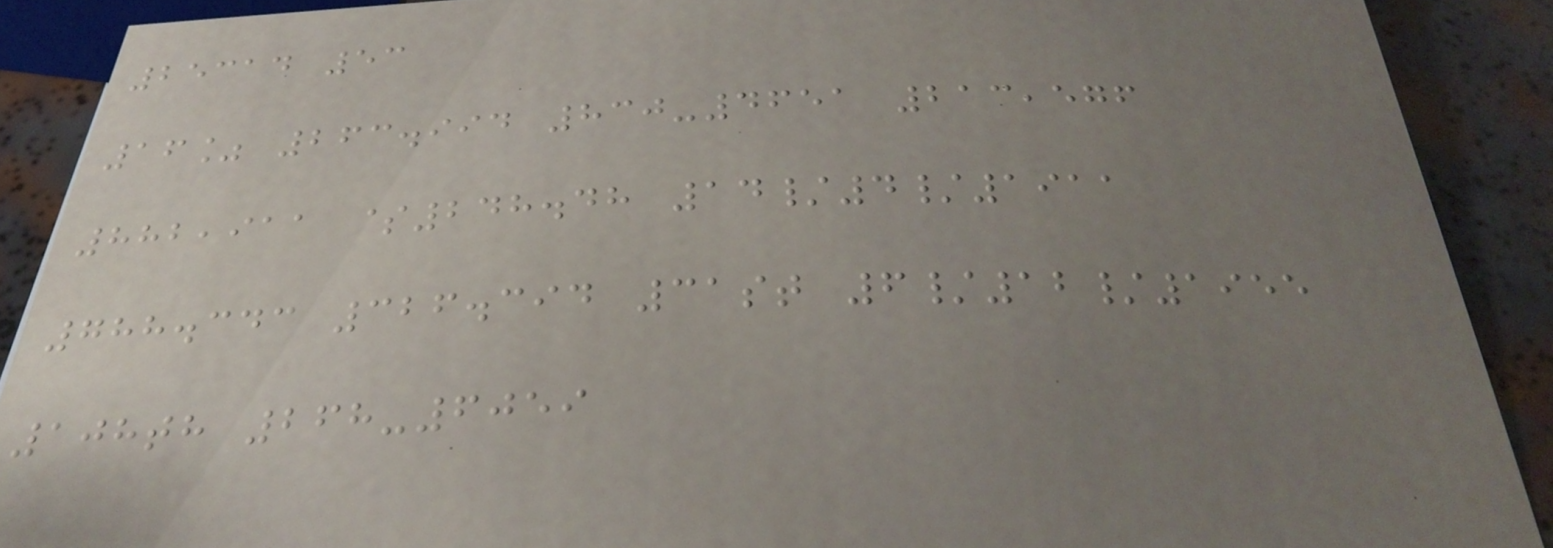25314 53
16% 263.994 830-4651 213,576
882,911 $248.48 14/4/1911
788.343 326.394 31st 6/12/1955
108th 268-6059
